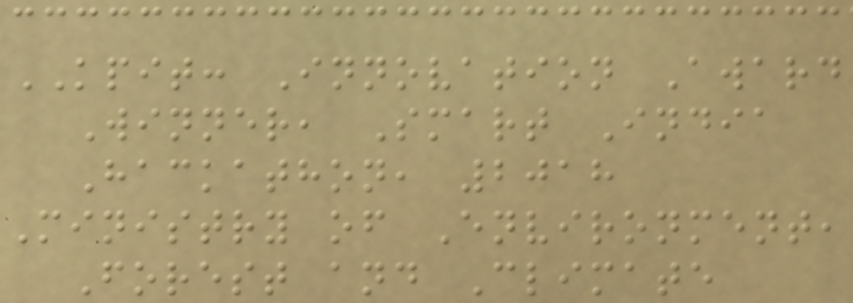KPIT: Innovation Award
Winner, Smart India
Hackathon, 2018
Ministry of Environment,
Forest and Climate
